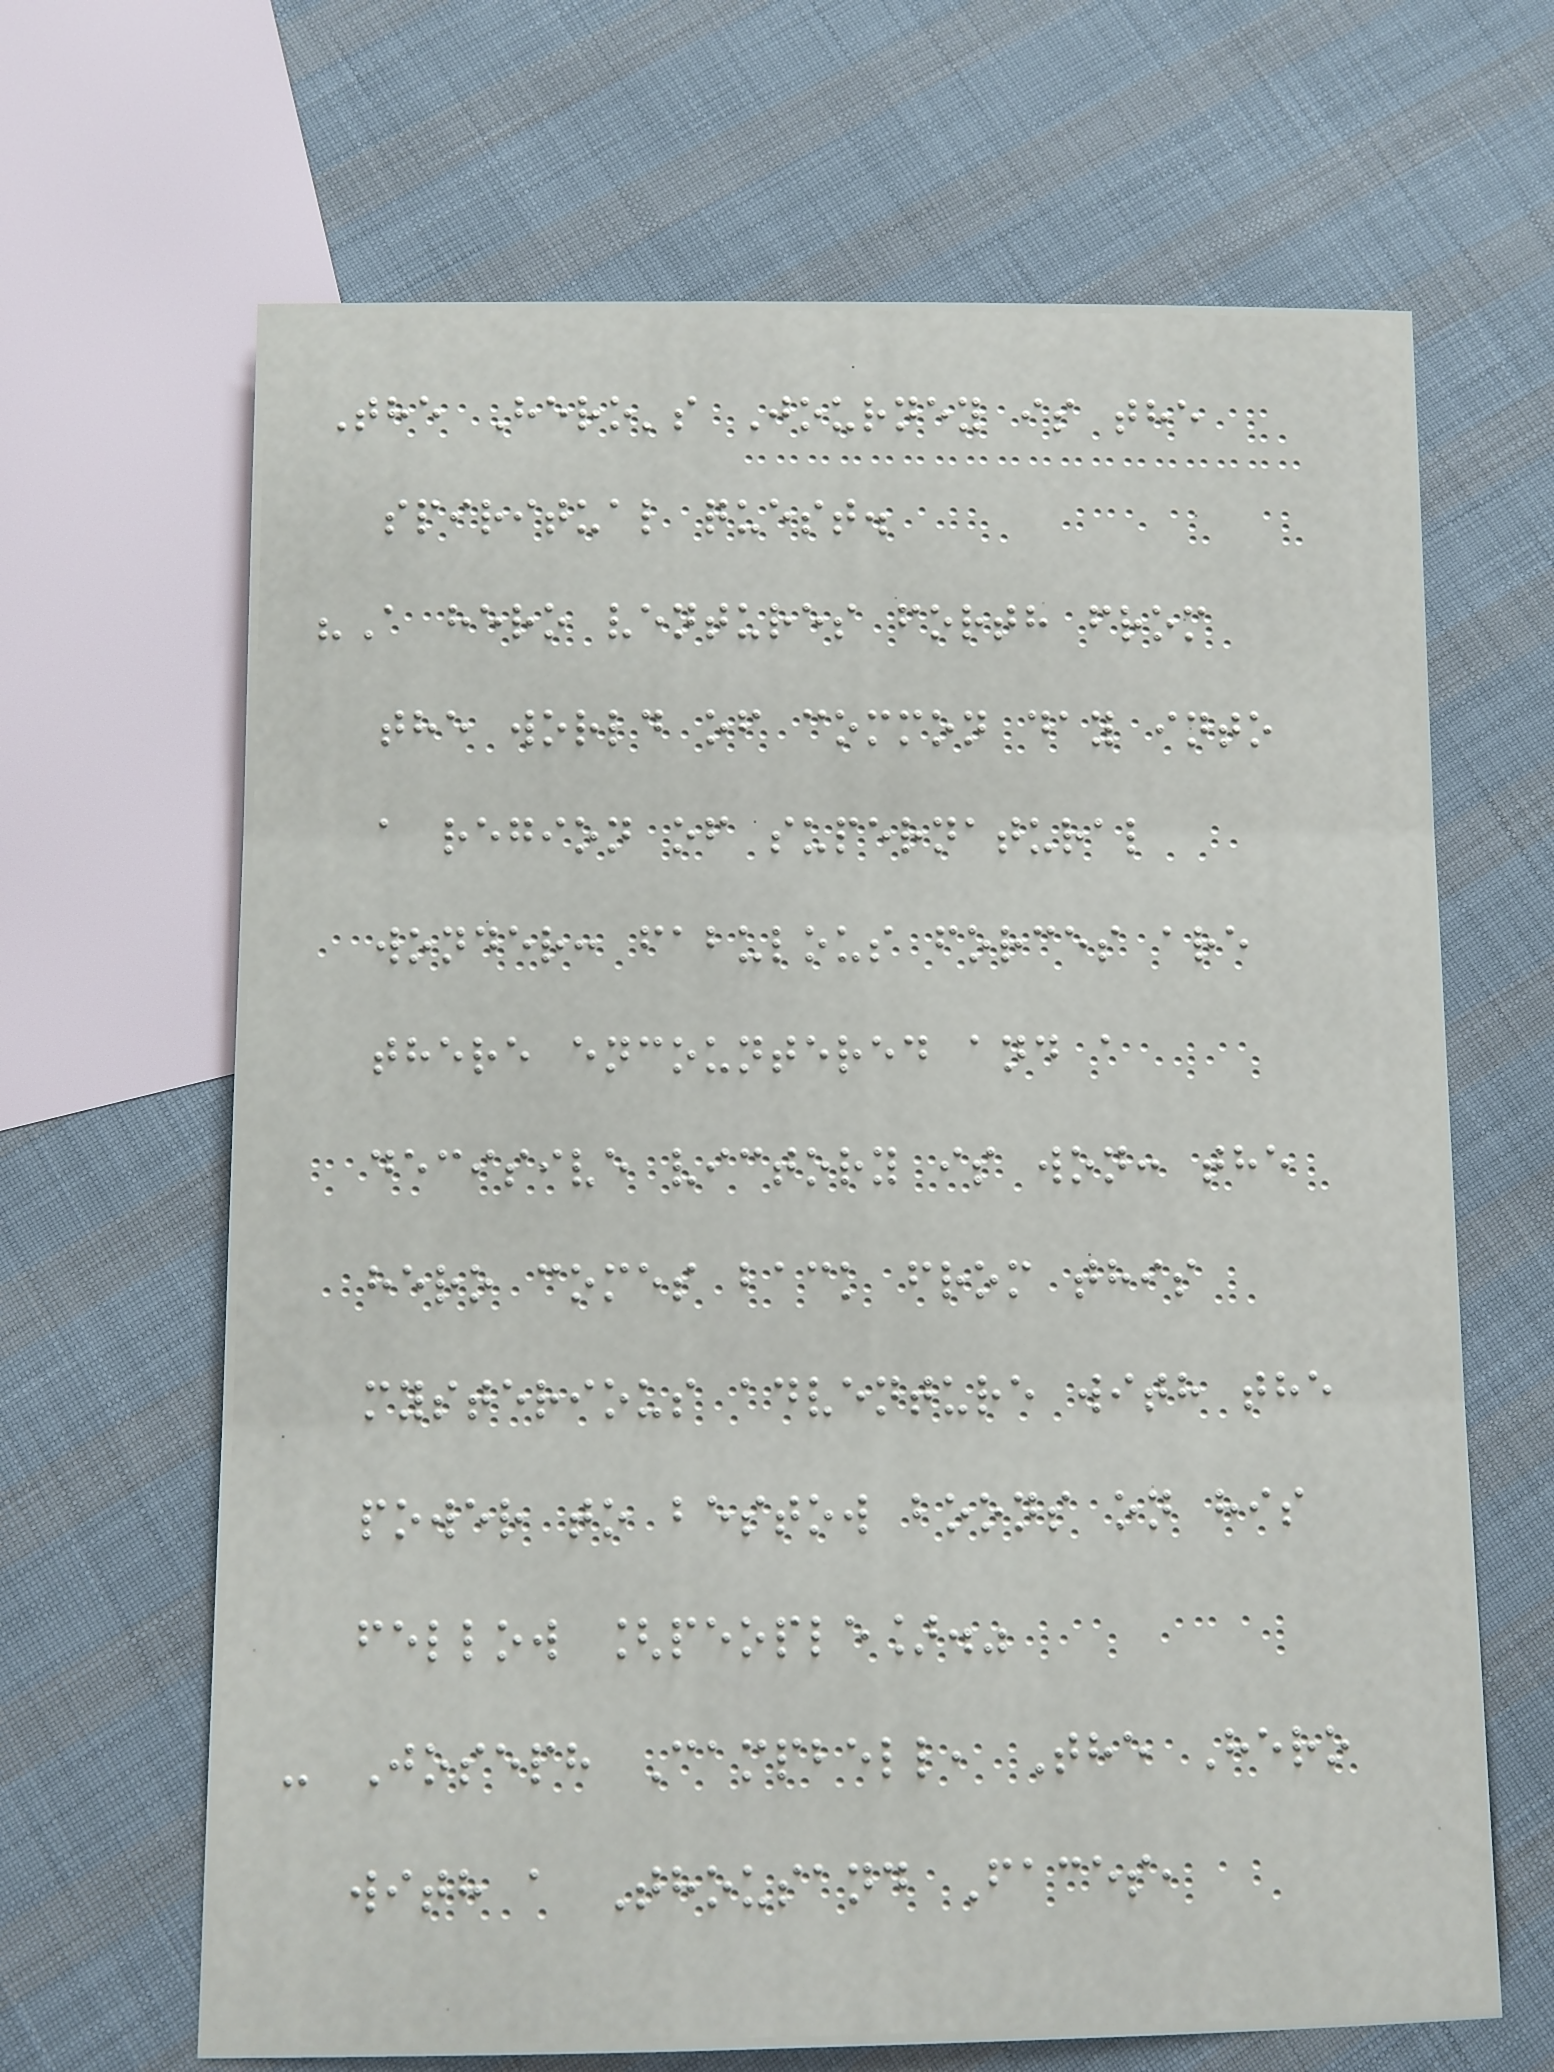The Hero's Journey is the
spiritual quest.
"A hero ventures forth from
the world of common day into
a region of supernatural
wonder: fabulous forces are
there encountered and a
decisive victory is won: the
hero comes back from this
mysterious adventure with the
power to bestow boons on his
fellow [people]."
- Joseph Campbell, The Hero
with a Thousand Faces,
